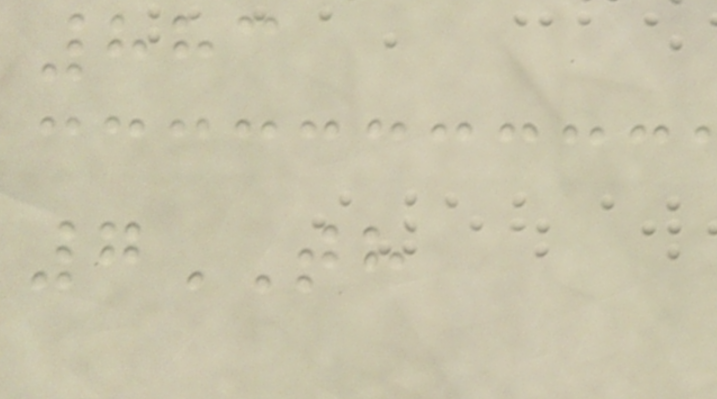883
7TH
